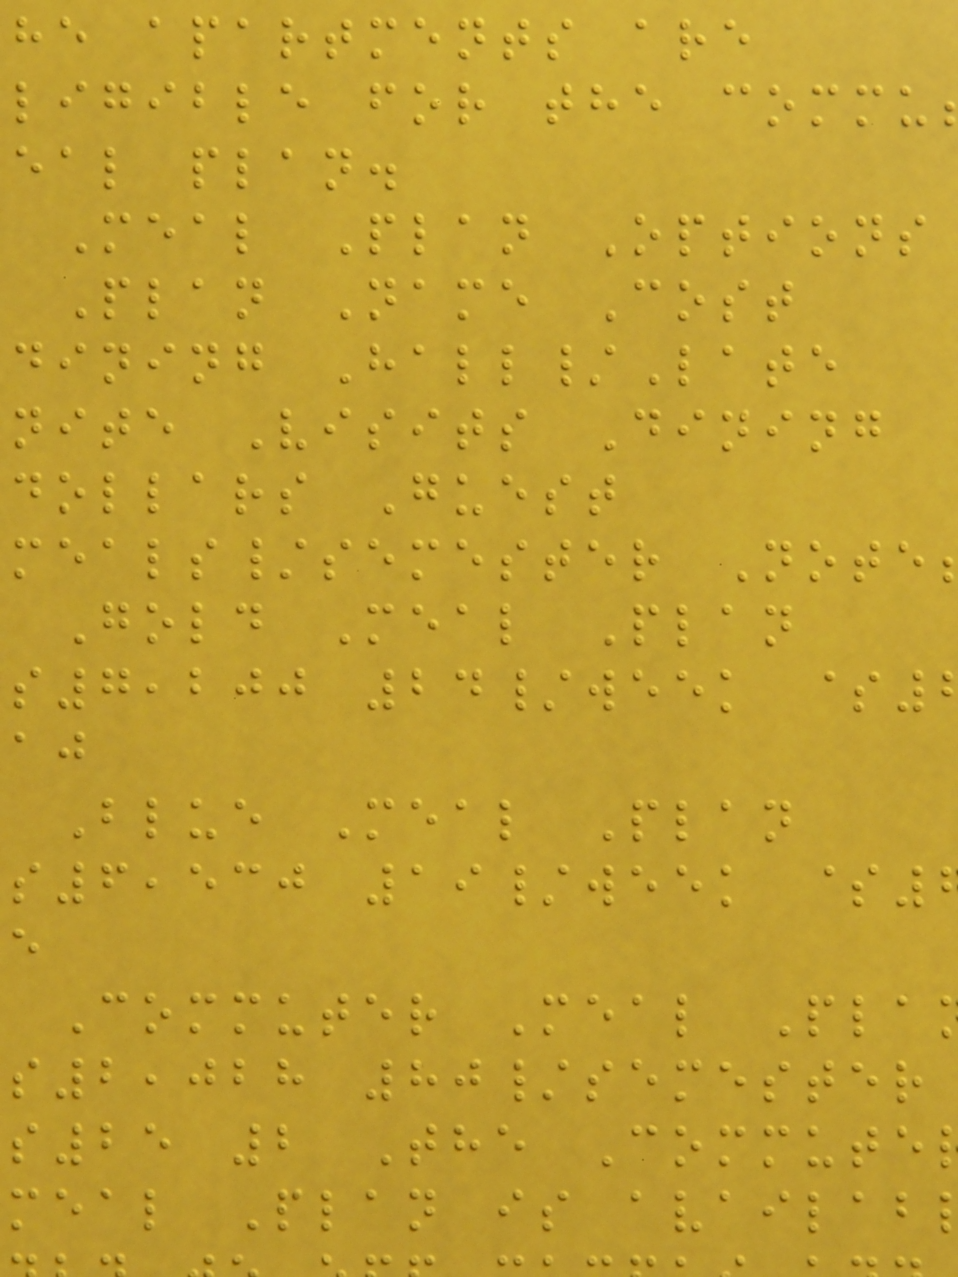he apartments are
ligible for the commu
eal plan.
Meal Plan Options
Plan Name Cost
dining Hall/Late
nite Visits Dining
dollars Guest
meals/semester Note
Gold Meal Plan
7,200 24/week $
Blue Meal Plan
6,530 19/week $
Commuter Meal Pla
2,028 80/semester
25 2 The Commute
meal Plan is availab
